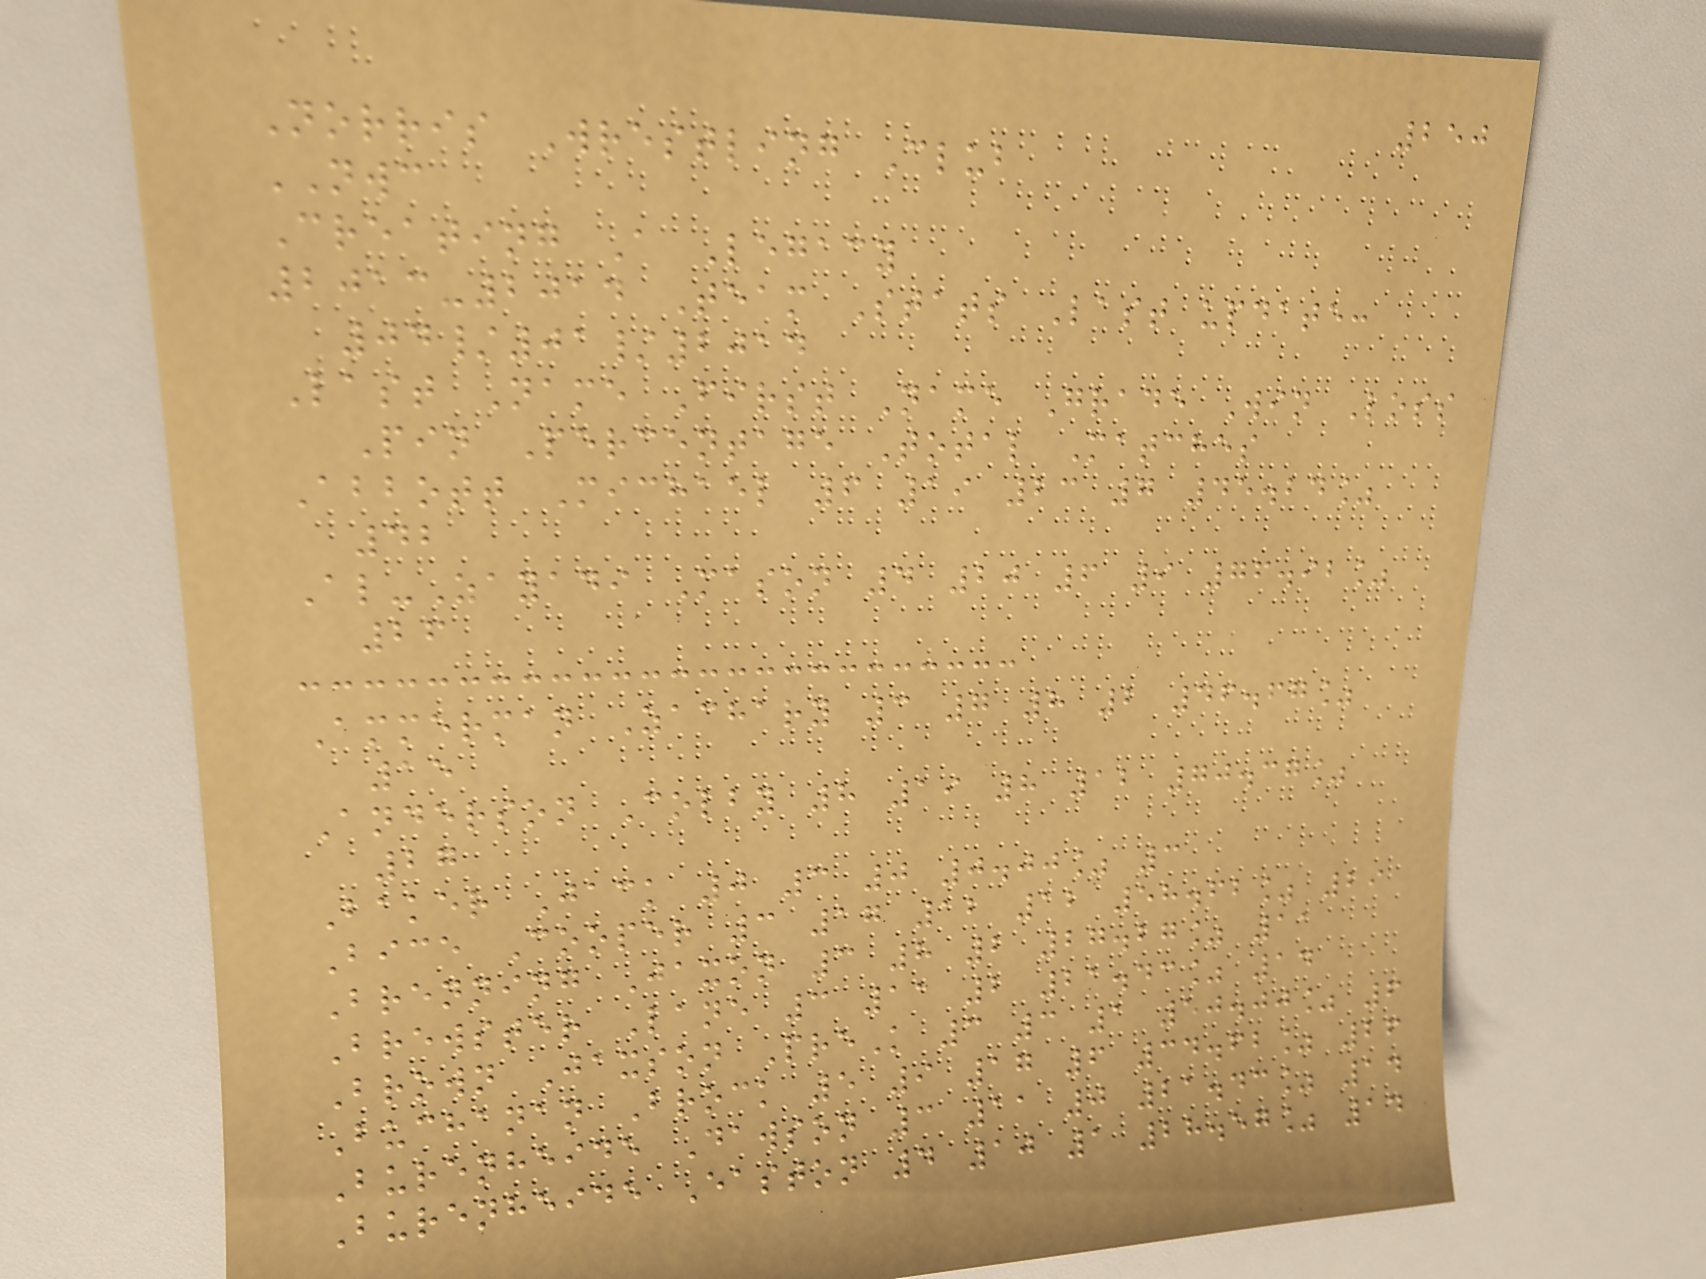250
Norris Wrestling Club
NWC
Creating A Legacy
2013-2014 Team Stats Last update:
04/01/2014
Last Name First Name Grade Win Loss
Pin Percentage Total Matches
Abbott Michael 6 19 23 7 45.24%
42
Al-Zayadi Mason 4 20 6 9 76.92%
26
Ammerman Zachary 3 7 8 2 46.67%
15
Anderson Colby 8 19 8 12 70.37%
27
Baker Jack 0 3 0 0.00% 3
Bice Cooper 3 17 12 12 58.62% 29
Brenning Jaxon 3 8 2 27.27% 11
Brewster Lane 3 11 2 21.43% 14
Brown Jaxson PreK 3 3 1 50.00% 6
Buchanan Brock 5 9 17 6 34.62% 26
Burenheide Dawson 3 11 0 21.43% 14
Burenheide Easton 4 10 1 28.57% 14
